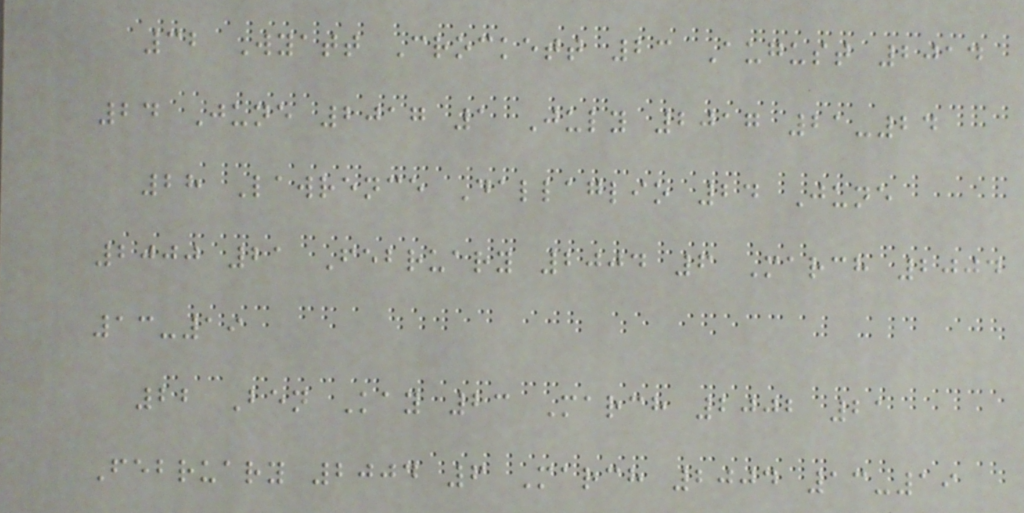32 Wyatt Crockett 23 August 2014
24 June 2017 1 July 2017 21-24
28 Lawrence Dallaglio 24 June
2000 21 February 2004 6 March 2004
13-19
22 Ben Kay 23 March 2002 21
February 2004 6 March 2004 13-19
